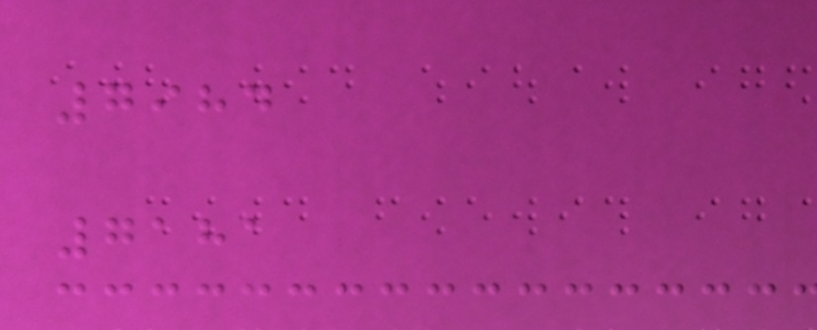7984
7181
